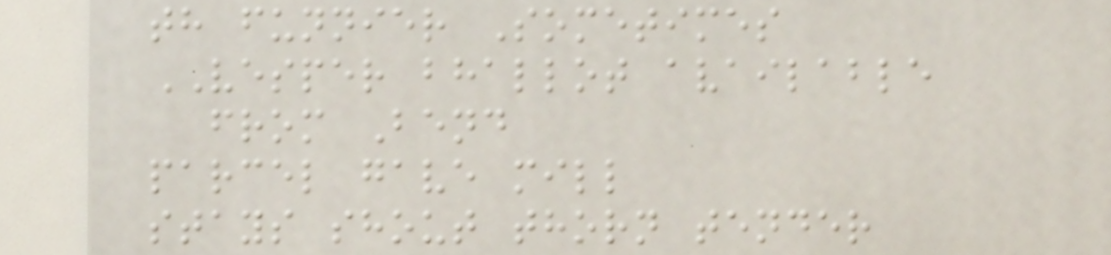th funnier Sometimes
VESPER bhallot available
from Bend
parcel gave mill
stays shout thorn tender
